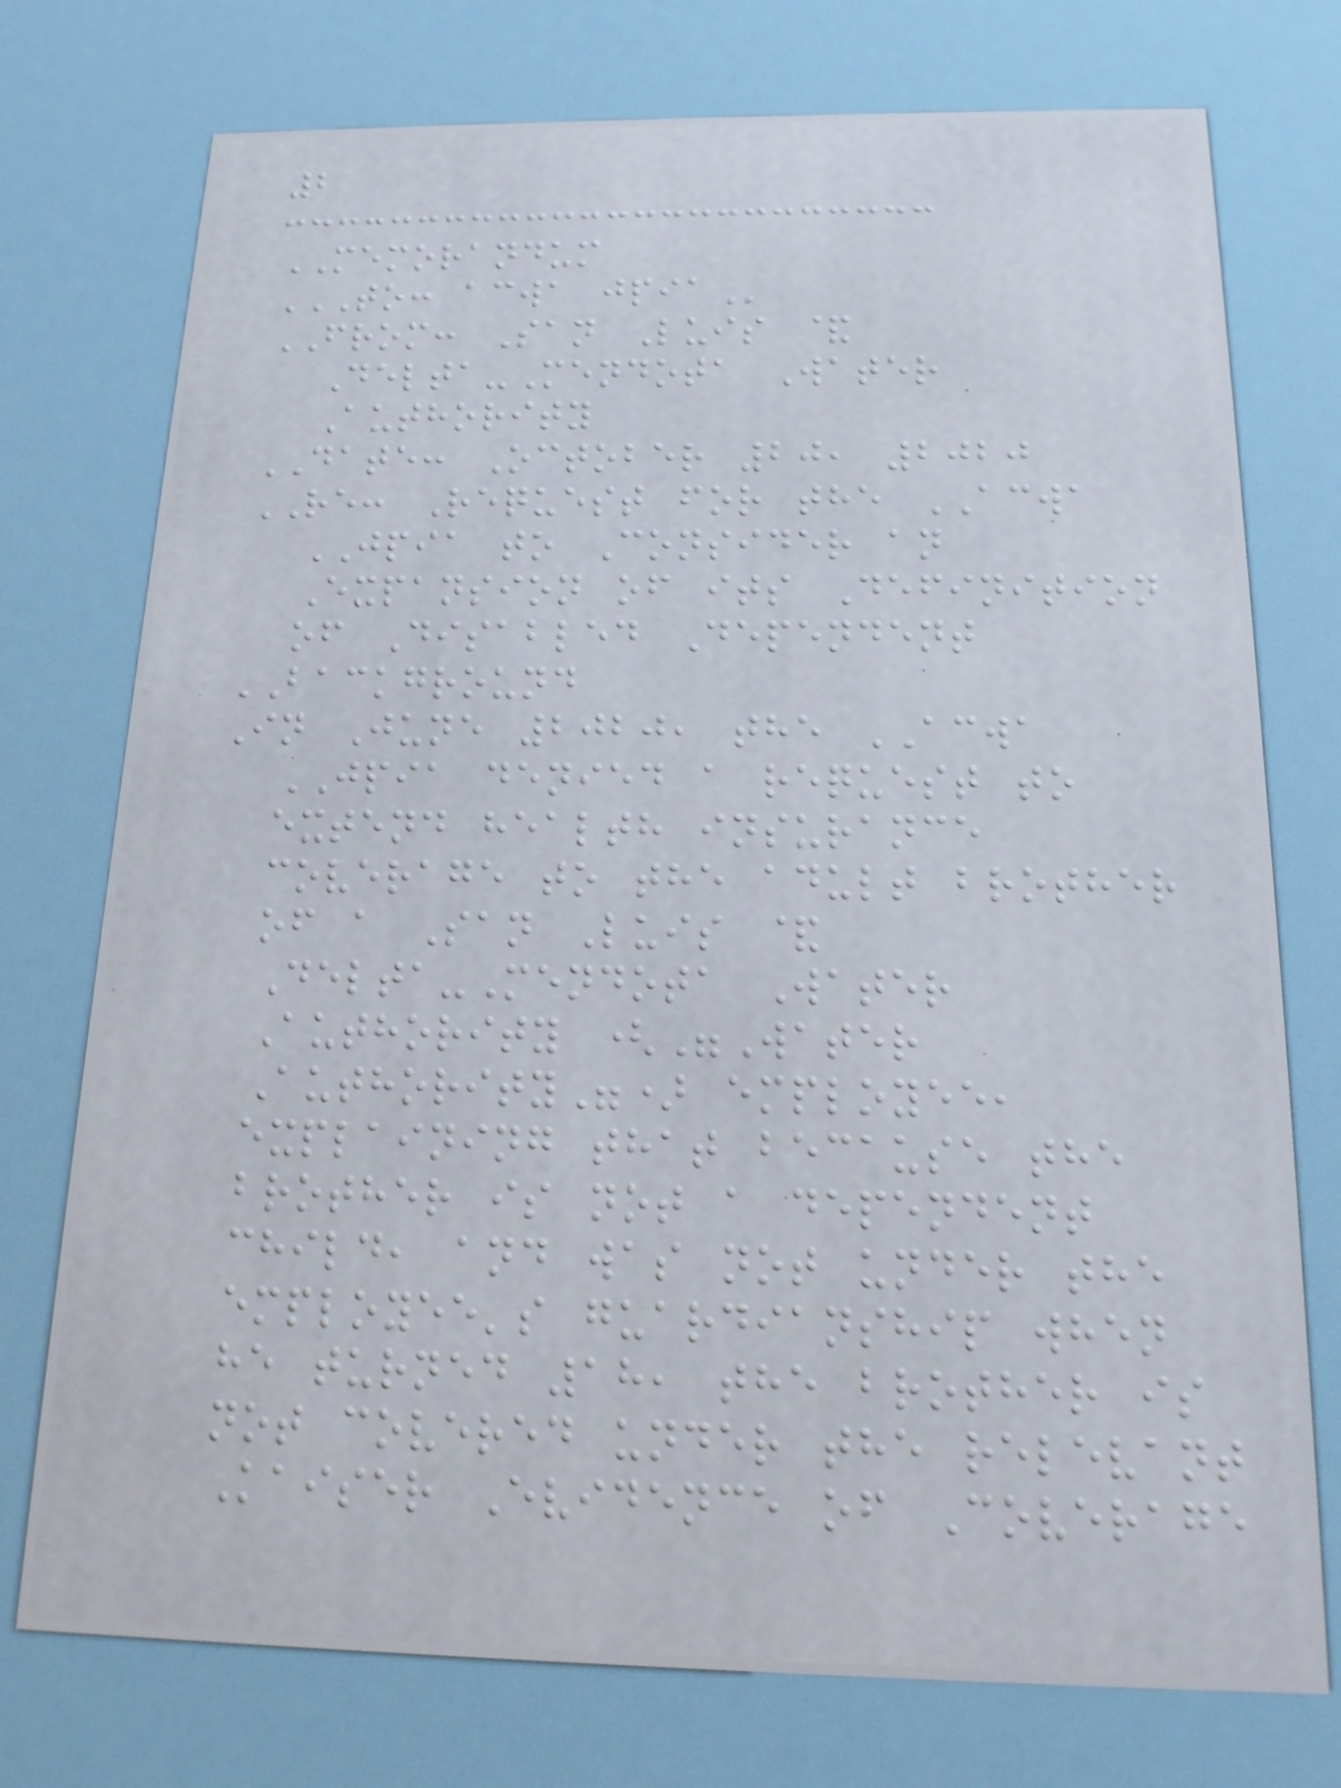2
MEMORANDUM
TO: ACWA JPIA
FROM: San Luis &
Delta-Mendota Water
Authority
DATE: October 20, 2020
RE: Request for the ACWA
JPIA to Consider an
Expansion of its Definition
of Disabled Dependent
BACKGROUND
In June 2020, the ACWA
JPIA denied a request to
extend health insurance
coverage to the adult brother
of a San Luis &
Delta-Mendota Water
Authority ("Water
Authority") employee,
explaining that because the
brother is not a dependent
child, and was not under the
employee's guardianship when
he turned 18, the brother is
not covered under the relevant
Kaiser Evidence of Coverage
